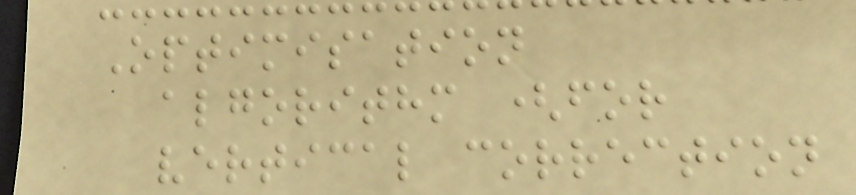Optimisation
algorithm (for
vertical correction
